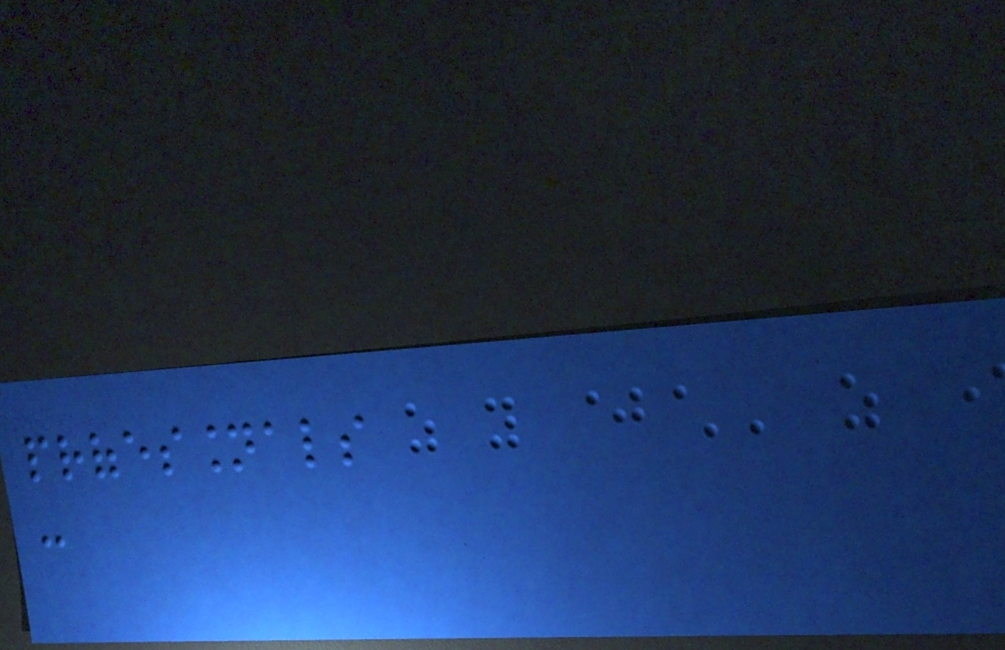professionals
-
